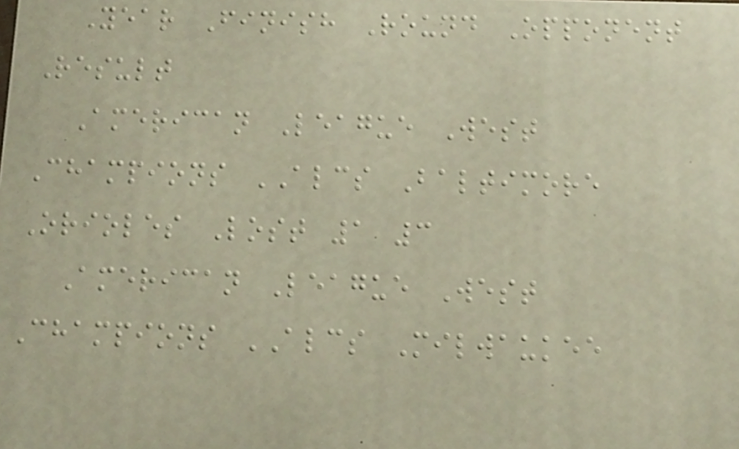Year Finish Round Opponent
Result
American League West
Champions ALCS Baltimore
Orioles Lost 1 3
American League West
Champions ALCS Milwaukee
